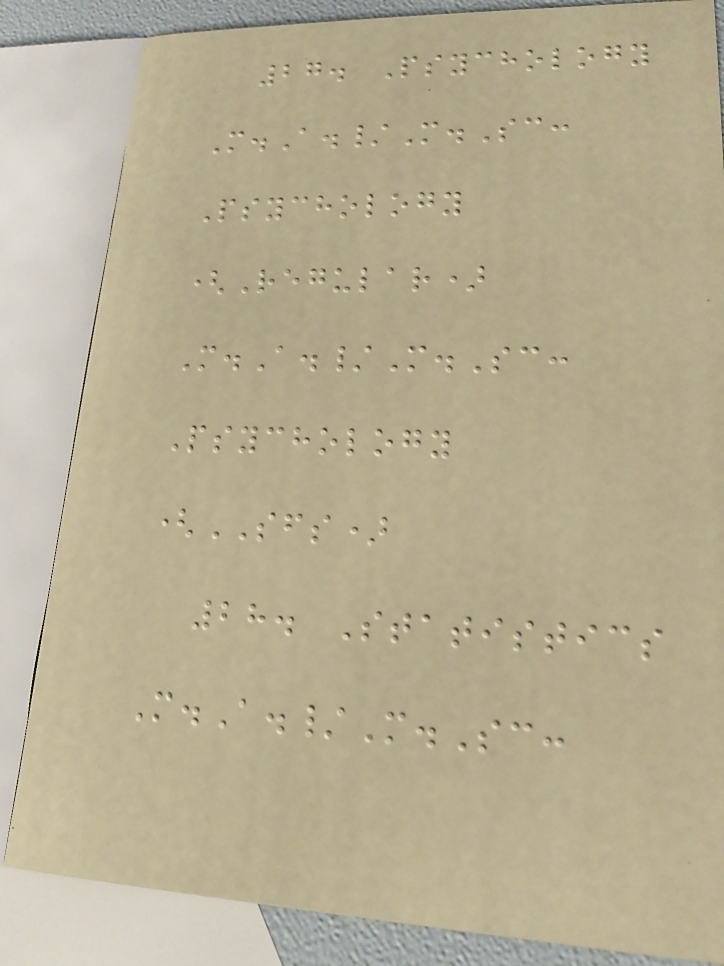27. Psychology
M.A./M.Sc:
Psychology
(Regular)
M.A./M.Sc:
Psychology
(SFS)
28. Statistics
M.A./M.Sc:
